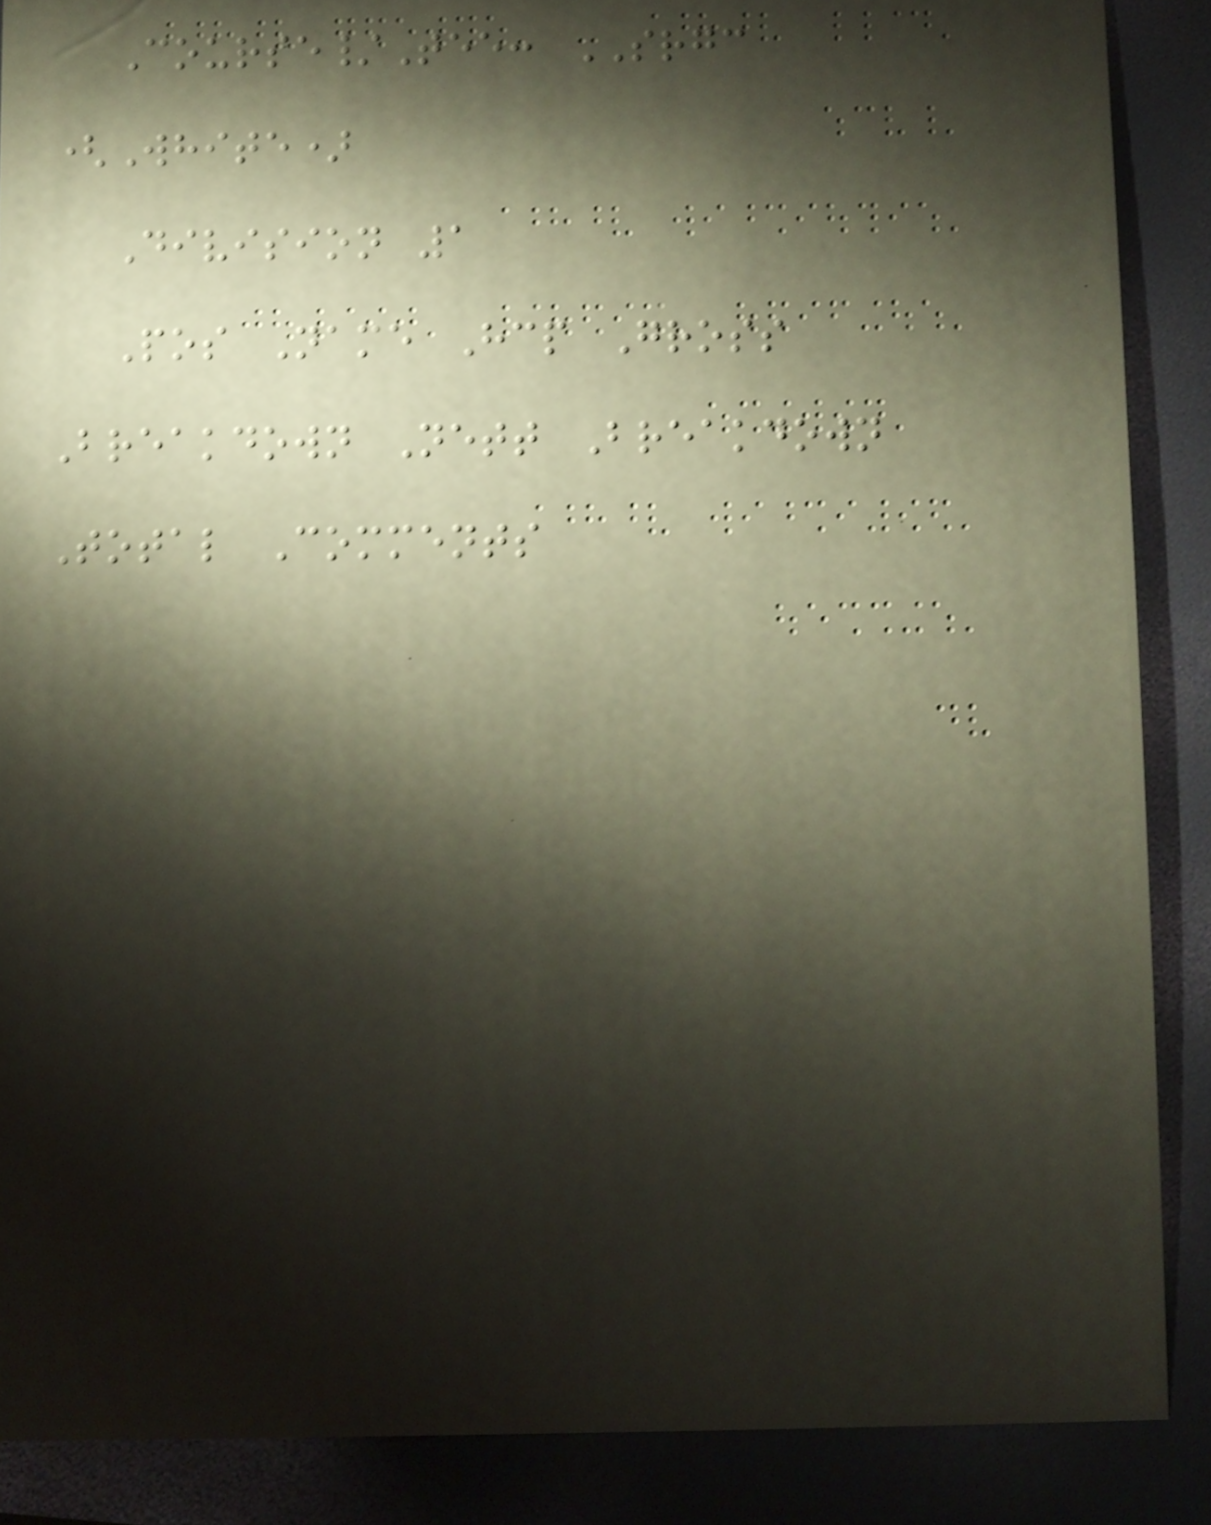Course/Tee: SRGC
(White)
Division 1
Pos Name Hcp Gross
Breakdown Nett Breakdown
Total Comments
